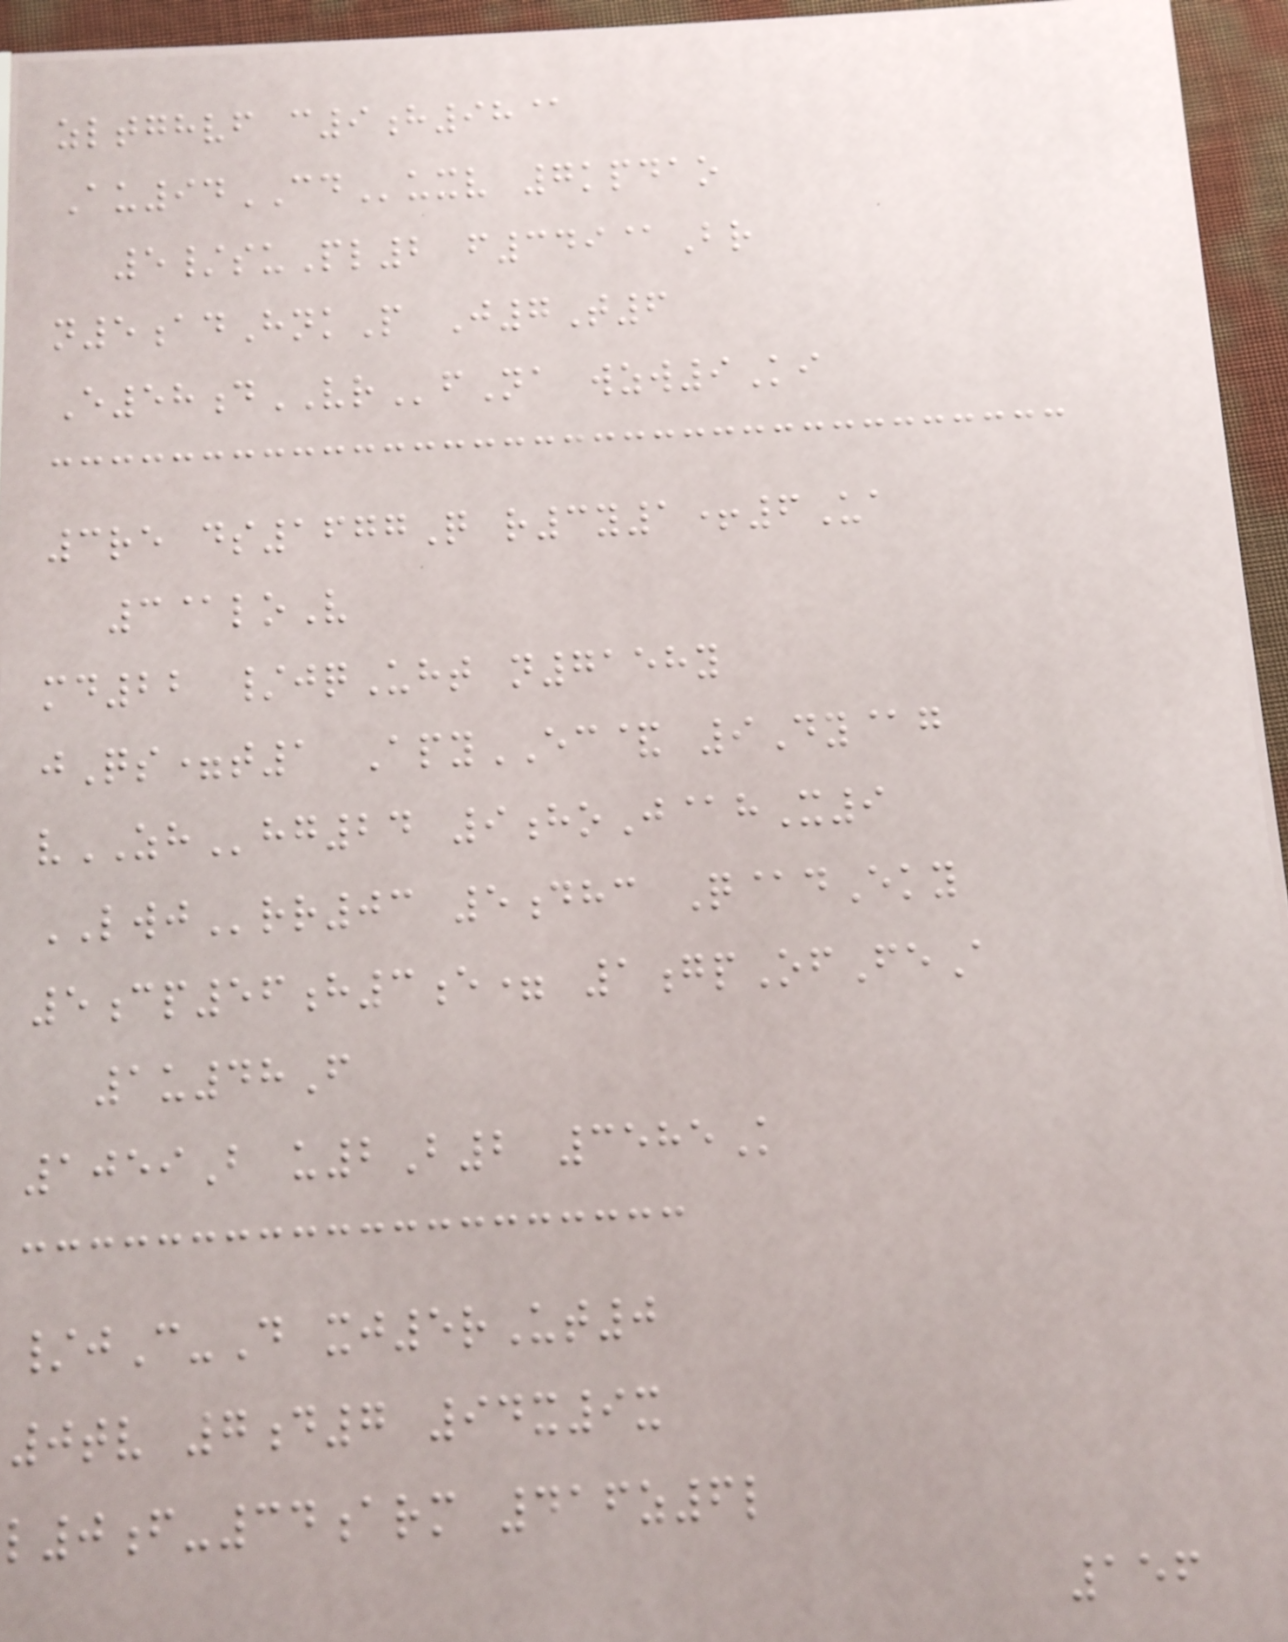zltghvf c9h98@
Au94CDuxv 7kpdao
5/suPl2 f349@Br
n5adHnkP J7T6
E58dVRfNa wzw9Ki
3re ds1677Q r3y1+6Ua
3@loV
md22 /jqUht n7158y
jQs=t1 ApyEC& 9Dy@g
vZHhg24 9hoJ@hX9
LWJrr03 5dhc Q@dEky
5cp56h3e= 1gpOfFeA
1u48F
1059B u2B2 3585K
/jC-D xj5rUt0
0tv 7d7 94x9x
l0f-34arm 416z6l
156
